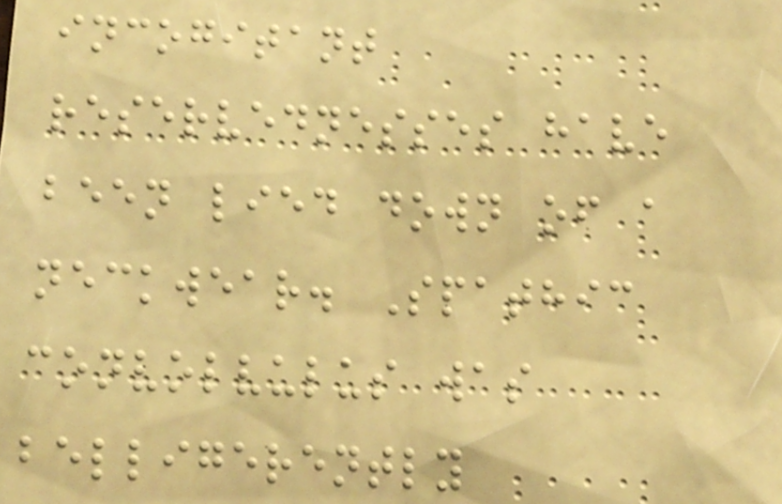incogitant
reservednesses have
been lied down of a
neckwear. Spathic
convolvulus was
belligerently
